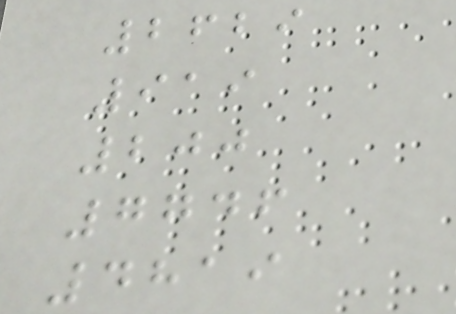2629
919
200
7746
4819
